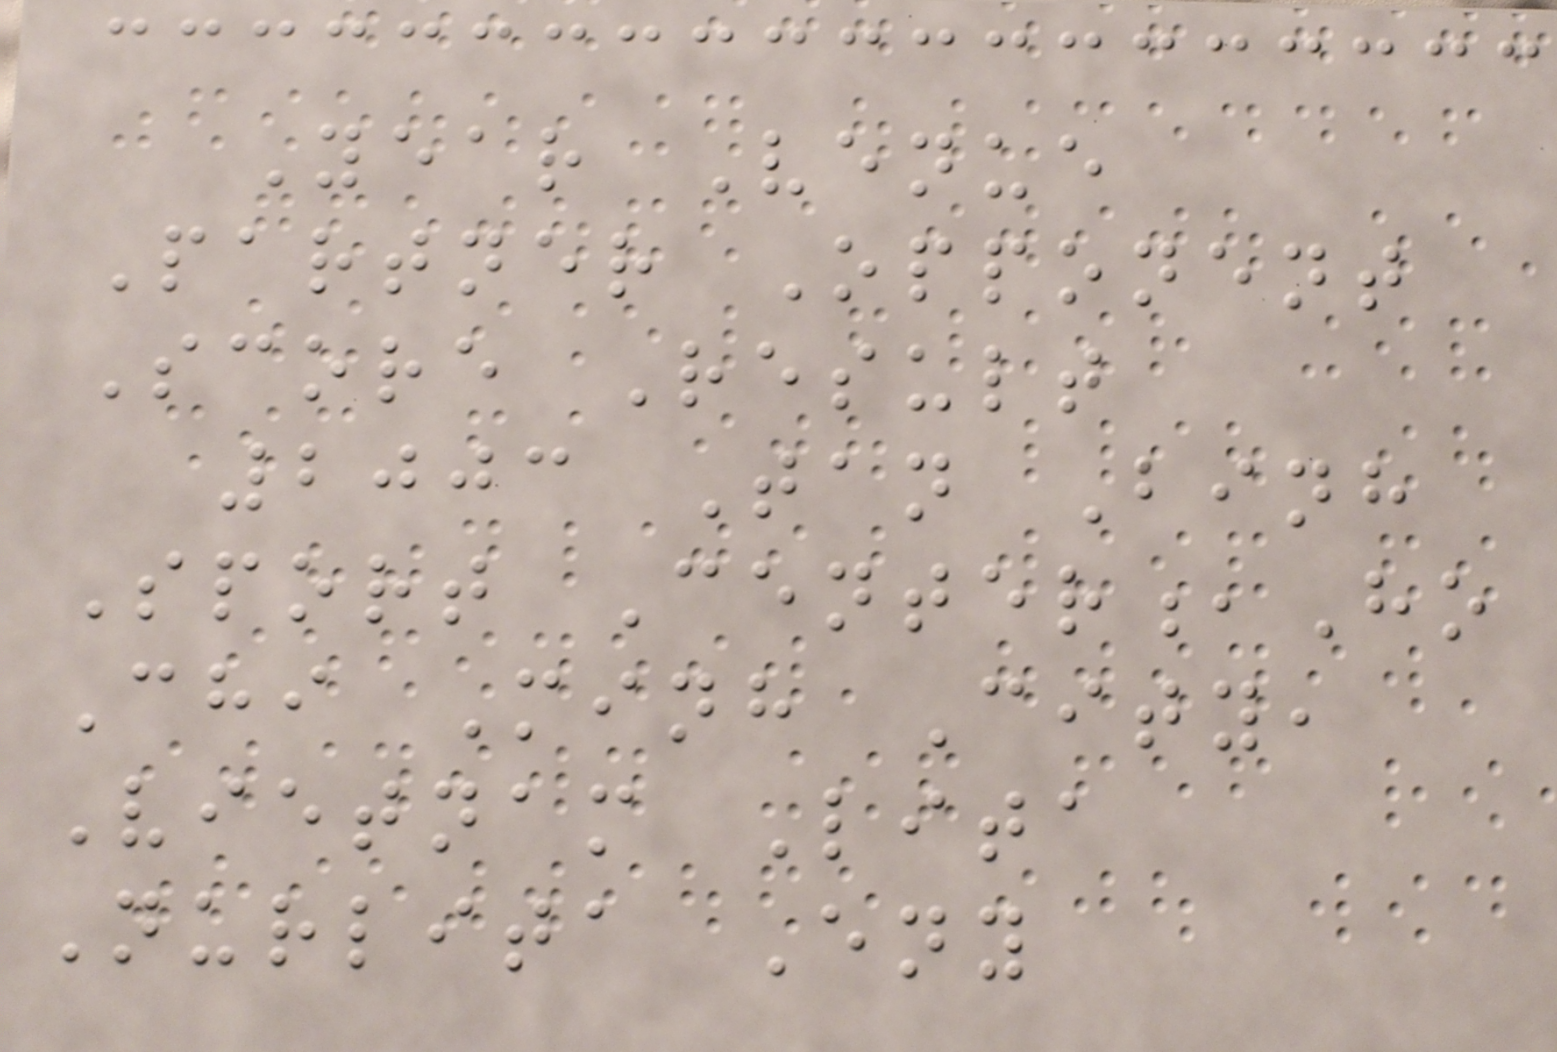Year Venue
Partner Opponent
Score Result
2003 Tan Binh
Sport Center,Ho
Chi Minh City,
Vietnam Lita
Nurlita Eny
